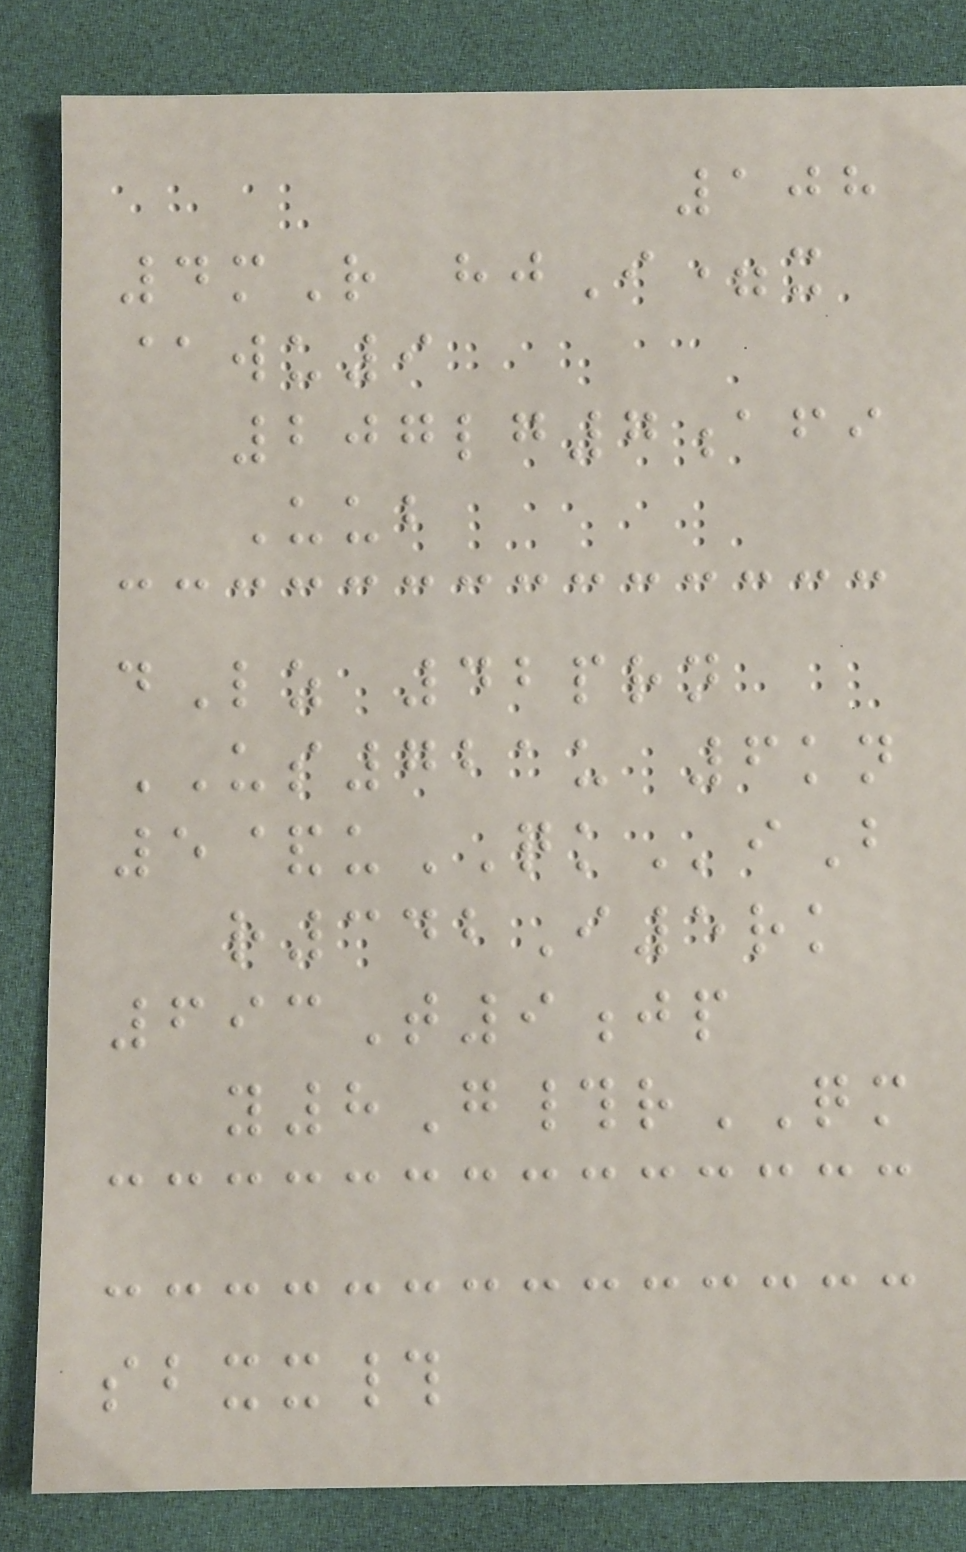108
4mR hjI=x
@wu9
207lg7afi
Uub
dLz 42prn
US721u 6kn
5&uQKiB
r342I5rk
693T9jp
y8G#rQM
sbxx#
